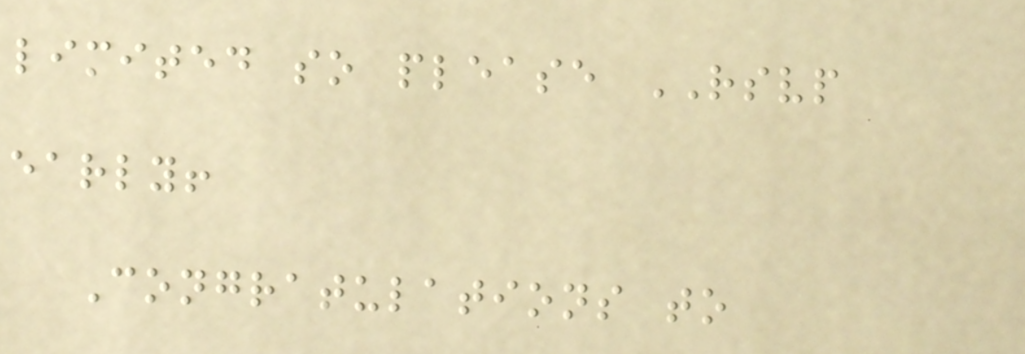limited so please RSVP
early!
Congratulations to
